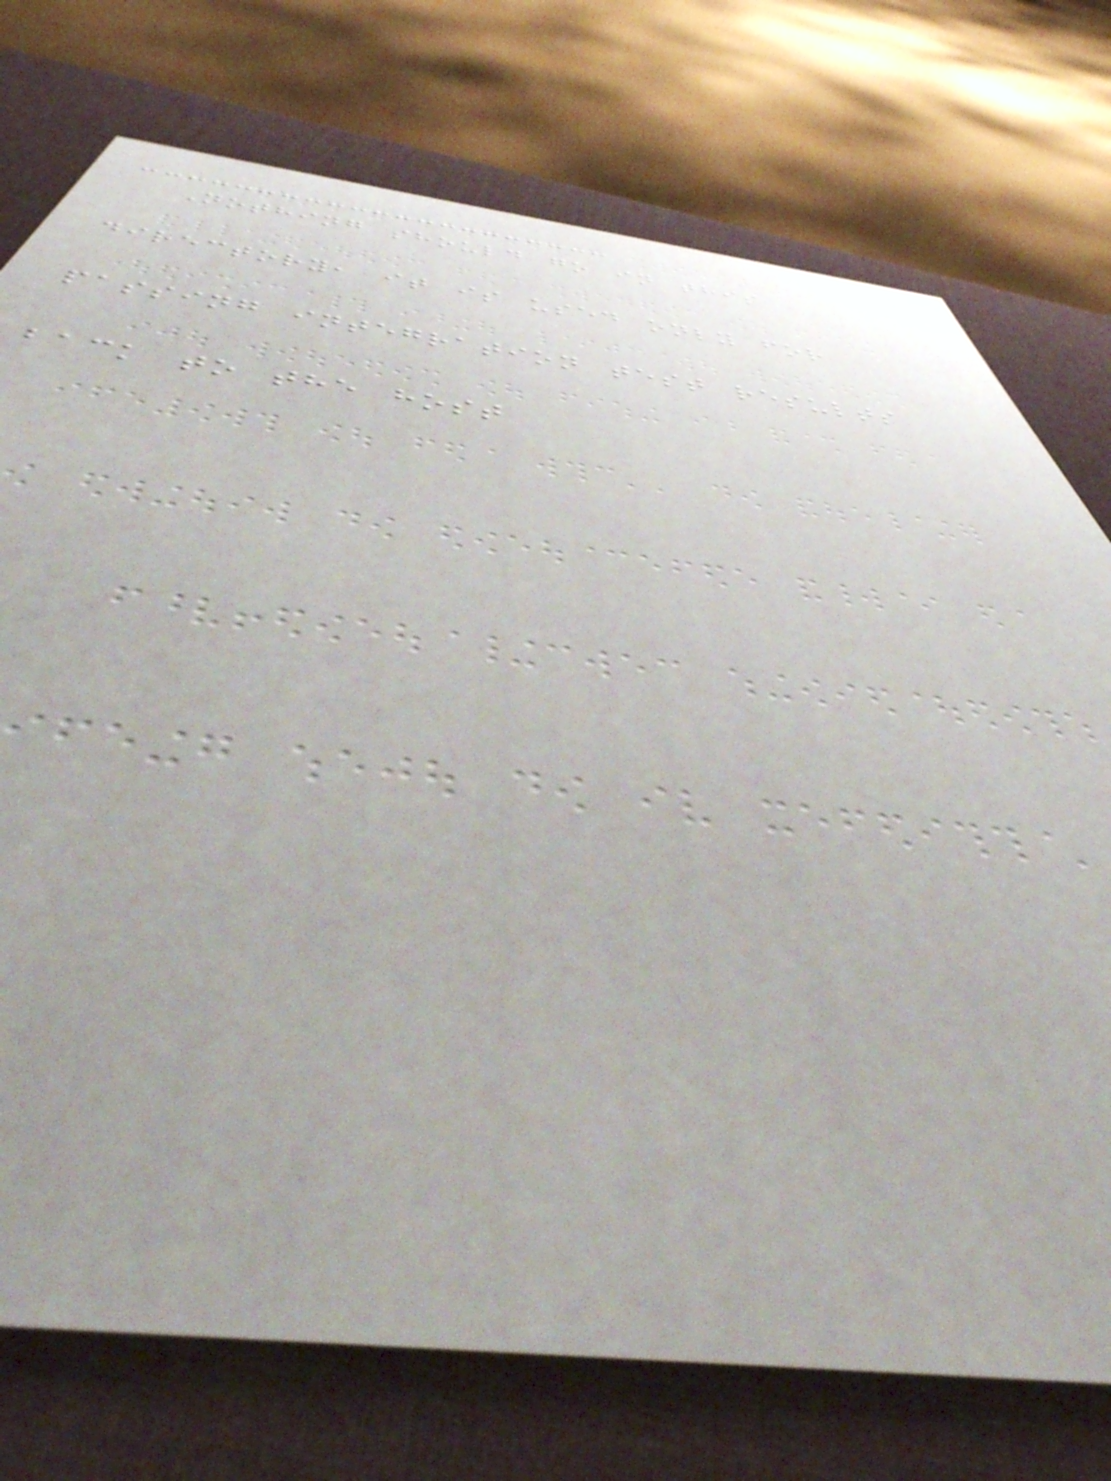Nothing should go in this
directory, it is used only for
passing integration test results
back to the host
